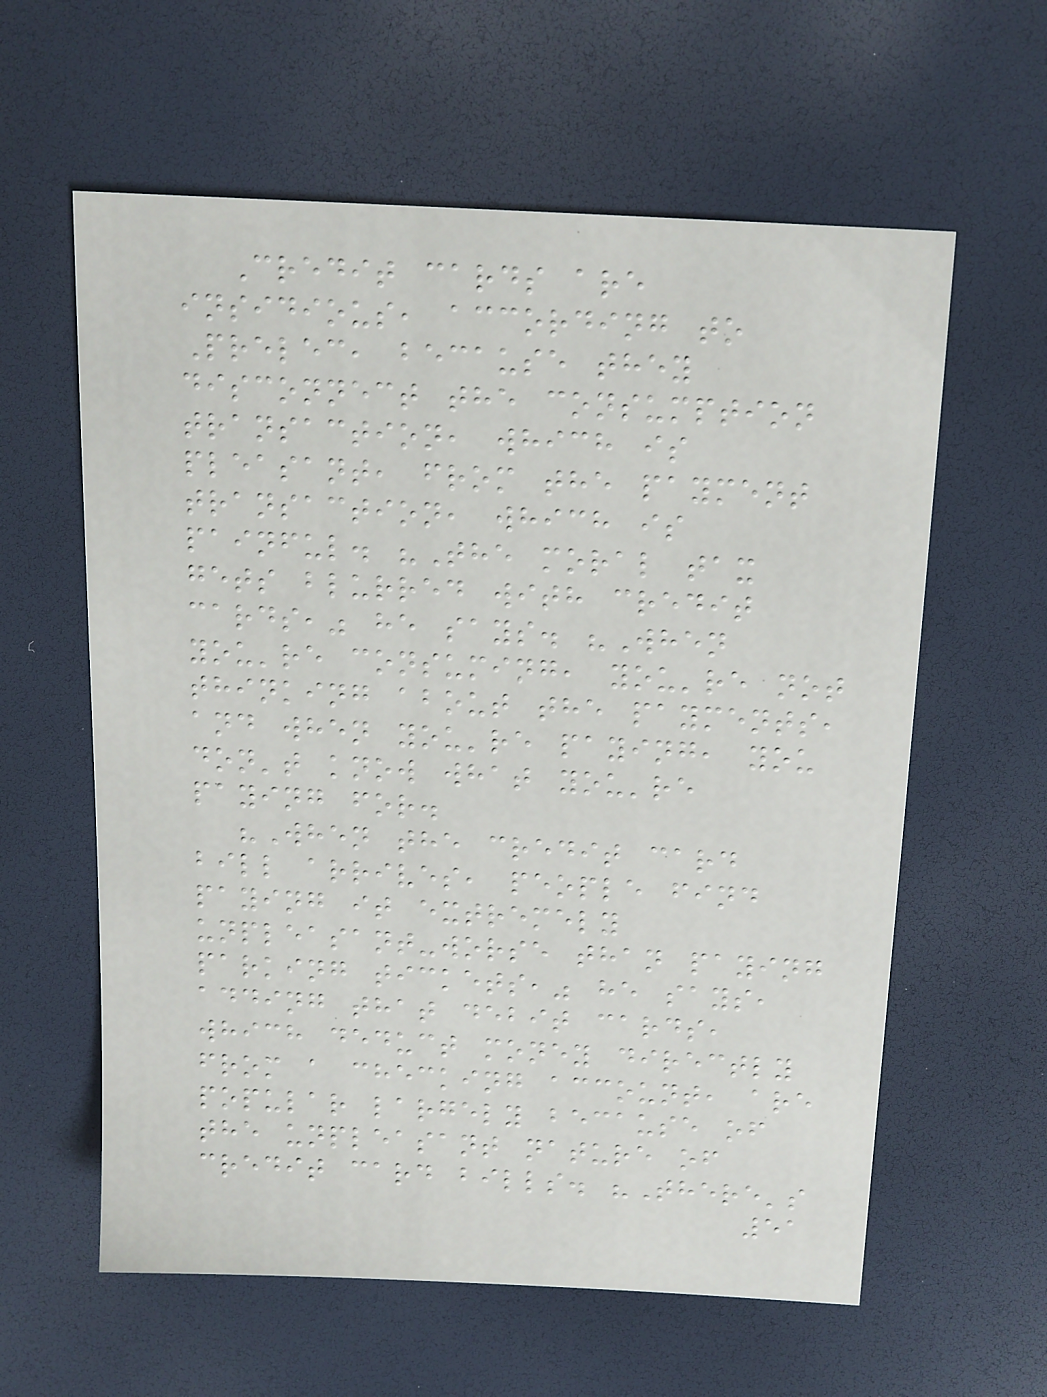Credit cards are
insidious, according to
Prelec, because they
disconnect the consumption
transaction, which is
pleasant, from the payment
transaction, which is
painful. "The moral tax
gets blurred with credit
cards," he says. "When
you're consuming, you're not
thinking about the payments,
and when you're paying, you
don't know what you're
paying for.
"When the credit card
bill arrives, people find
paying it extremely
unpleasant-worse than paying
parking tickets," he says,
adding that debit cards,
which deduct money directly
from a checking account, are
popular largely because of
the unpleasant nature of
credit card bills. "There's
51
